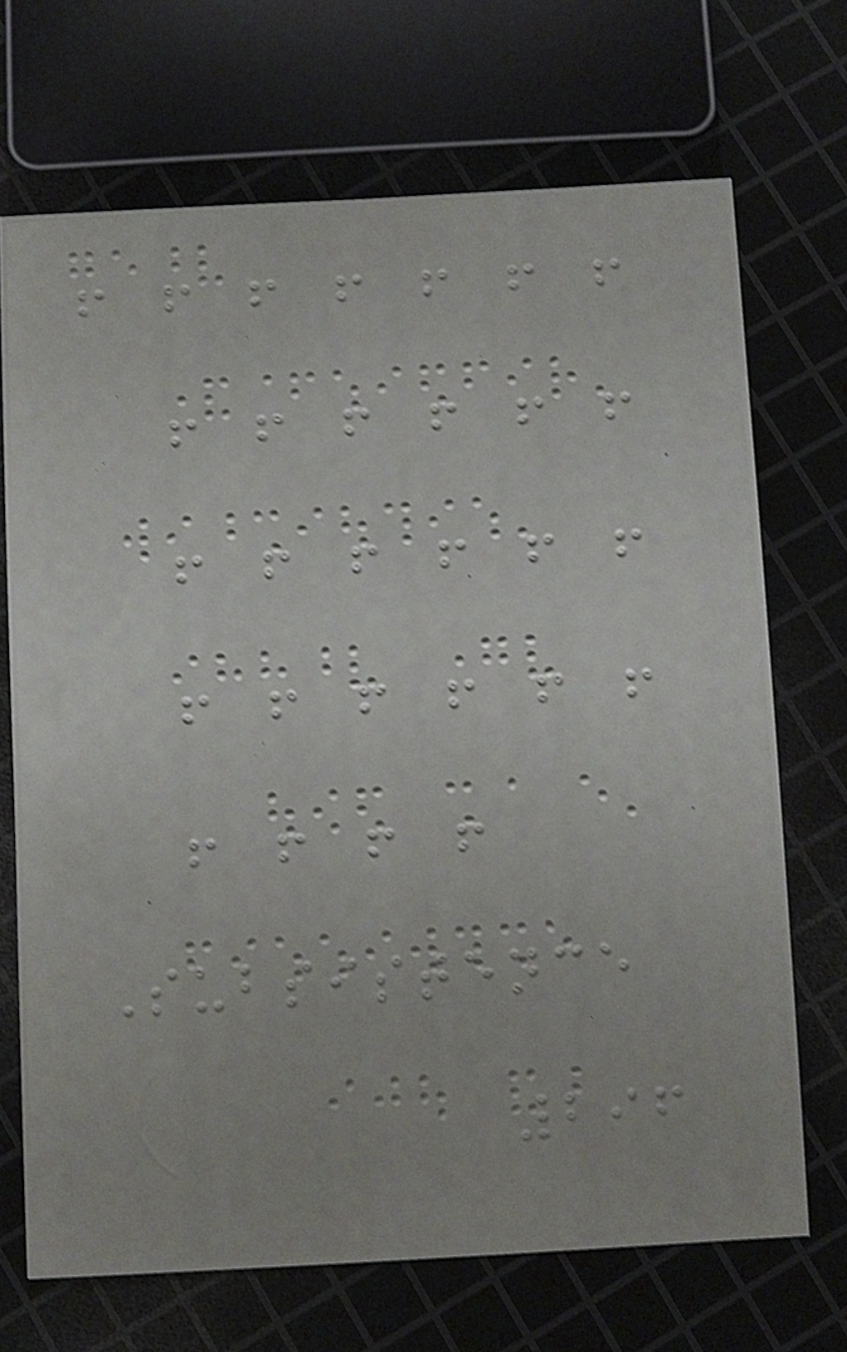! ! ! ! ! ! !
! ! ! ! ! !
! ! ! ! ! !
! ! ! ! ! !
! ! ! !
Subsistence
296
